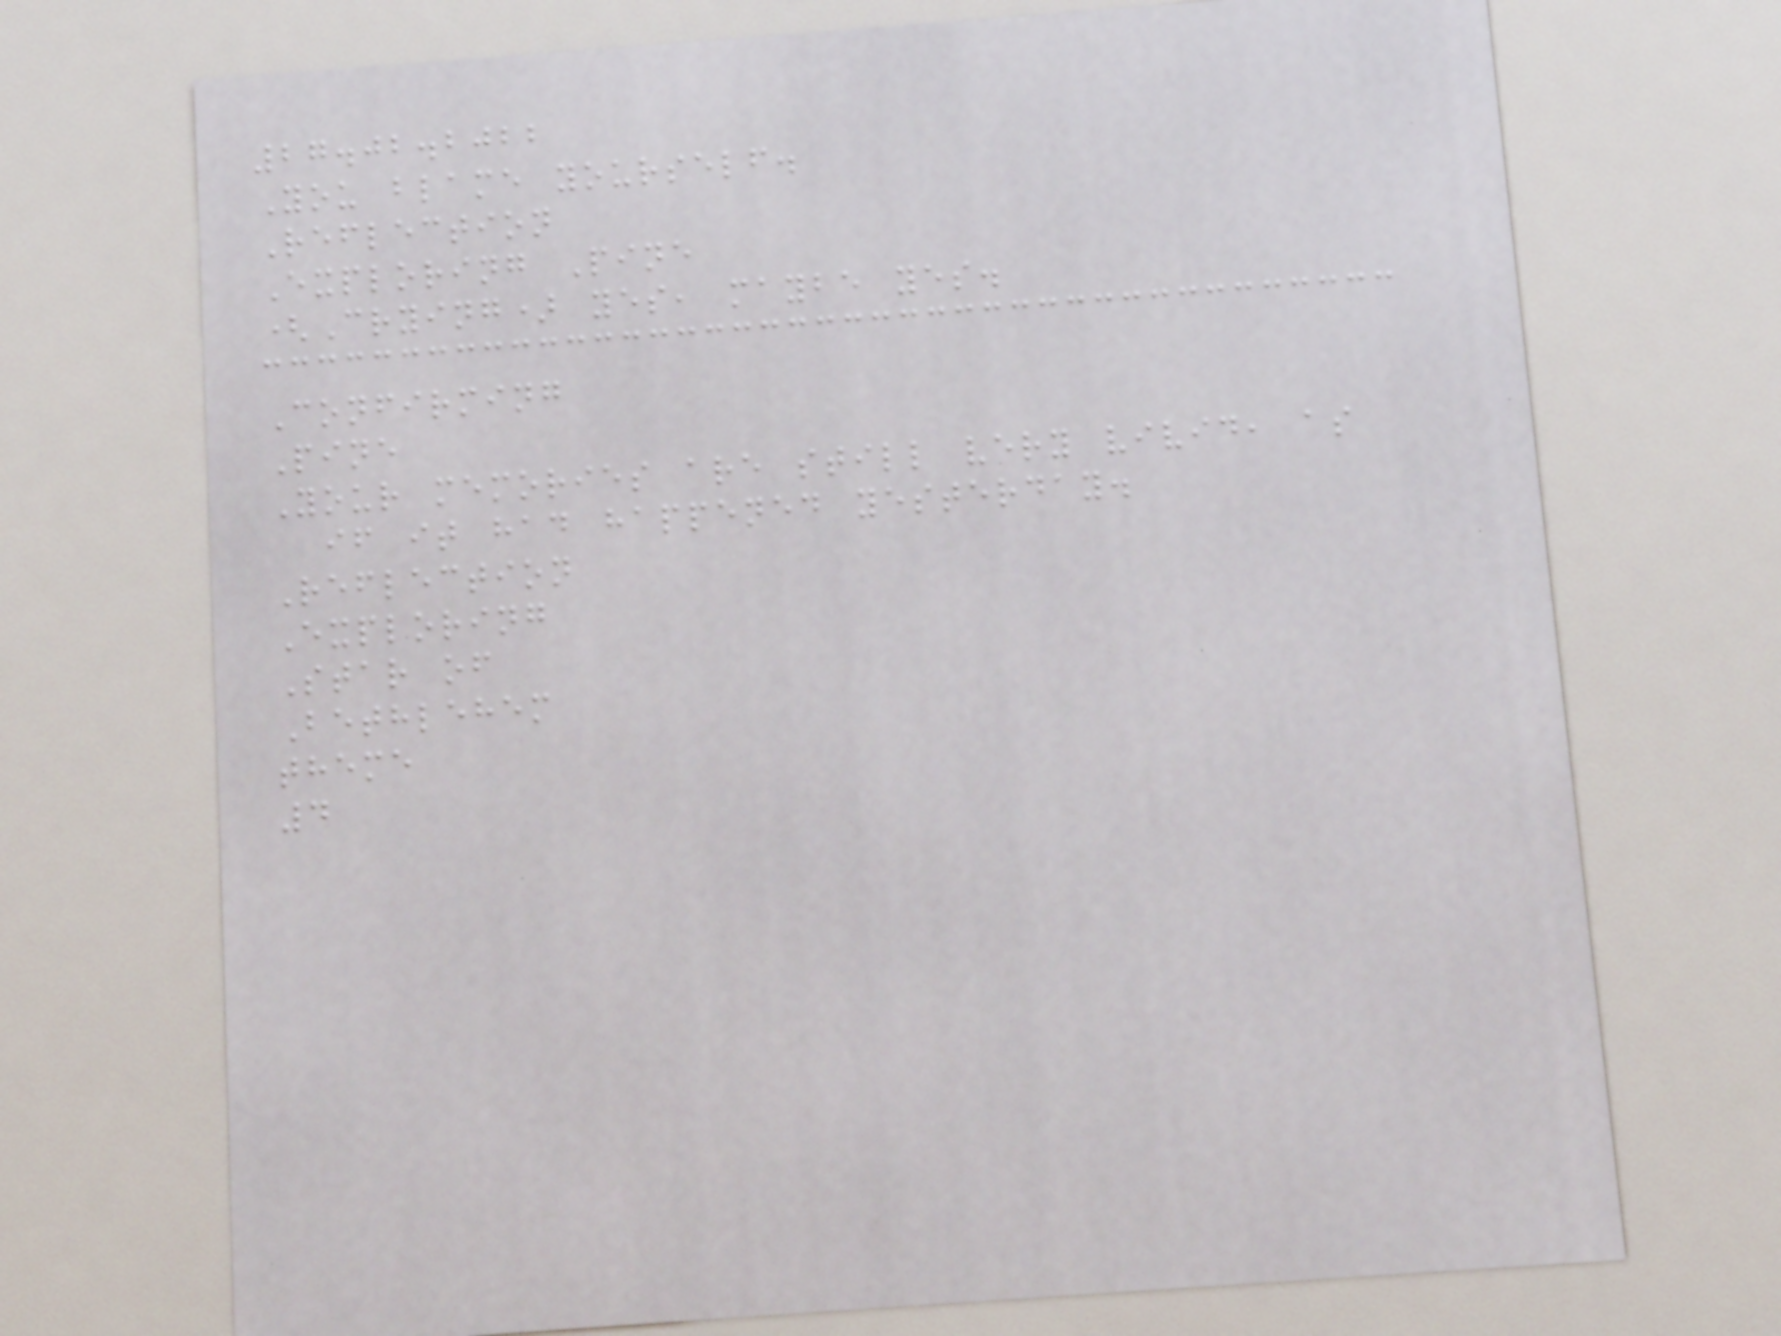27.02.2022
You blame yourself.
Reflection
Exploring Pine
(Crying) yes, maybe yes.
Confirming
Pine
Your memories are still very vivid, as
if it had happened yesterday.
Reflection
Exploring
Star of
Bethlehem
theme
4
